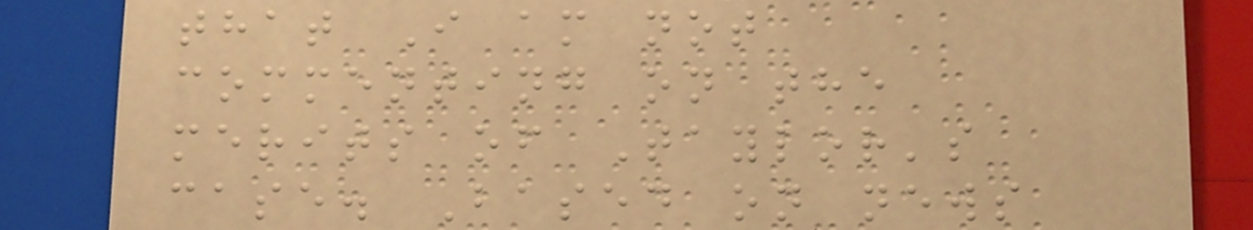that I am not
commenting on the
merits of Taylor's
case. Based on news
